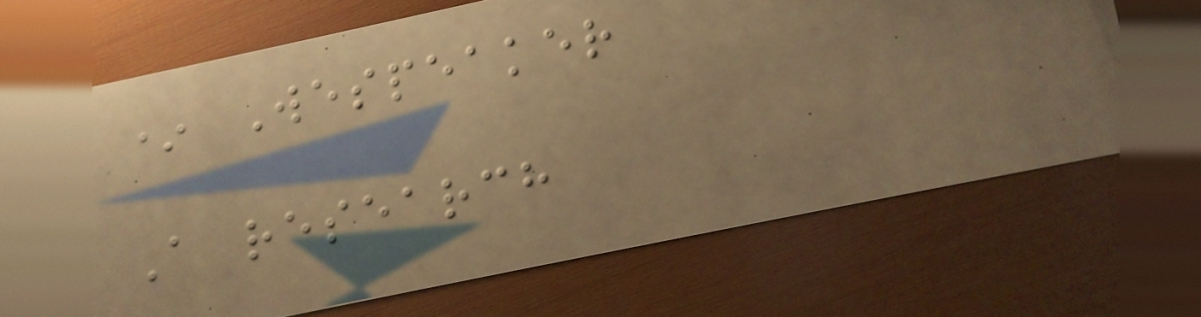* Wespeaker
A research
